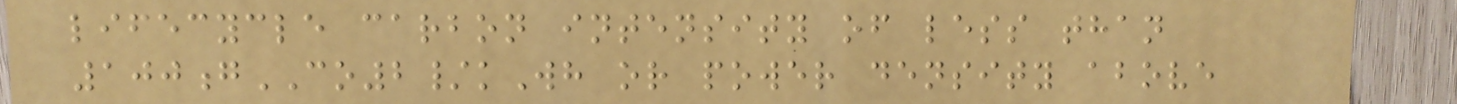lifecycle carbon intensity of less than
100gCO2/kWh or power density above
